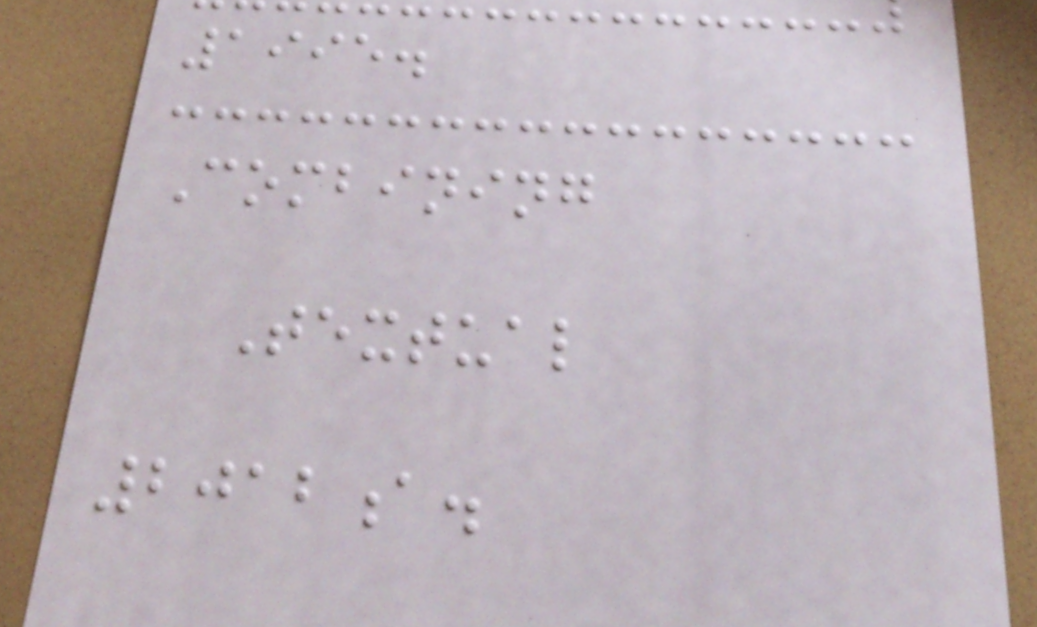1995.
Combining
Textual
2012a.
